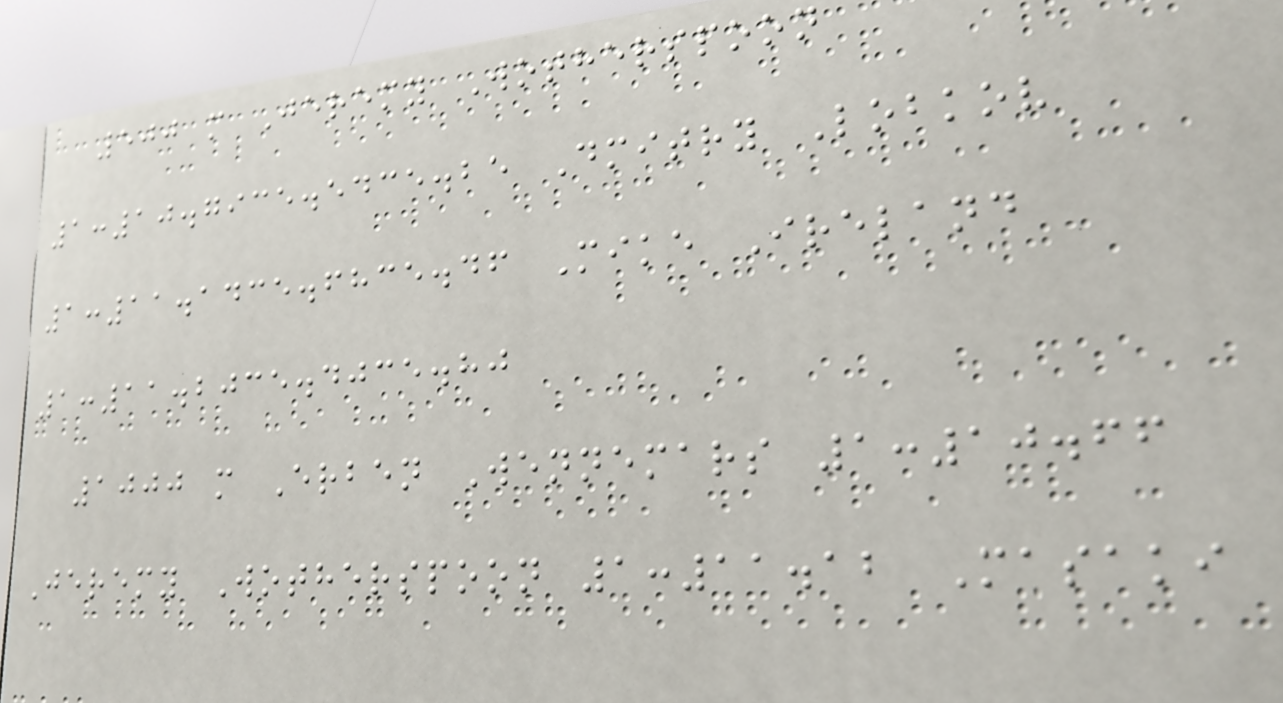500 m Jeremy Wotherspoon
1:10.7935.5435.25 Dmitry Lobkov
1:11.1435.6835.46 Mike Ireland
1:11.2035.4035.80
1000 m Erben Wennemars 1:10.66
Jeremy Wotherspoon 1:11.12 Masaki
